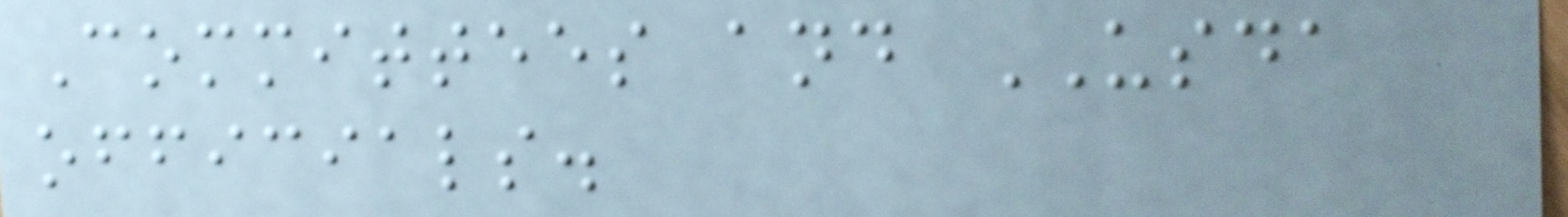Committees and USDA
officials.
